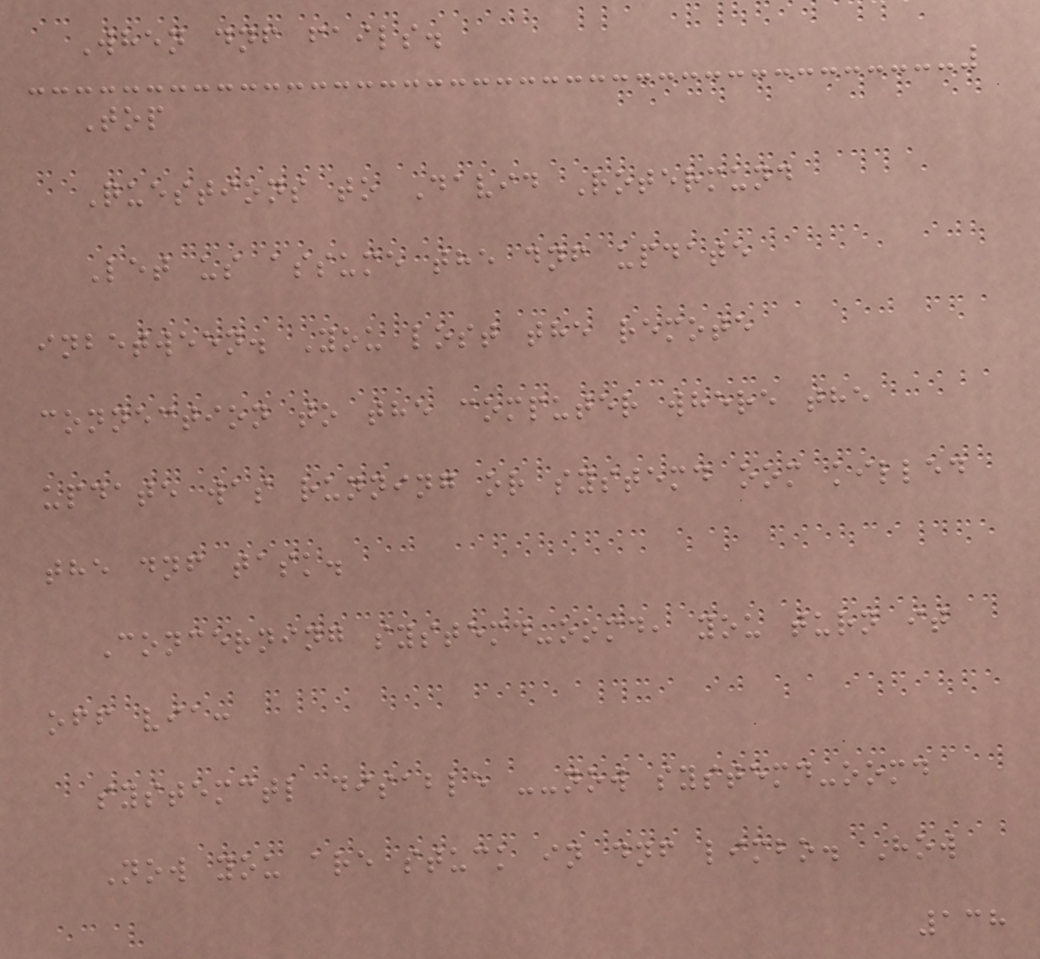When dnf fails.
Top
Questions to David Rotermund
Let us assume the dnf update
inbetween. You lost the remote
connection to the computer where the
update was running or systemd oom killed
the dnf task.
Concerning systemd-oomd, you turn it
off via:
systemctl disable --now systemd-oomd
Now you are stuck in dnf limbo. How
138
